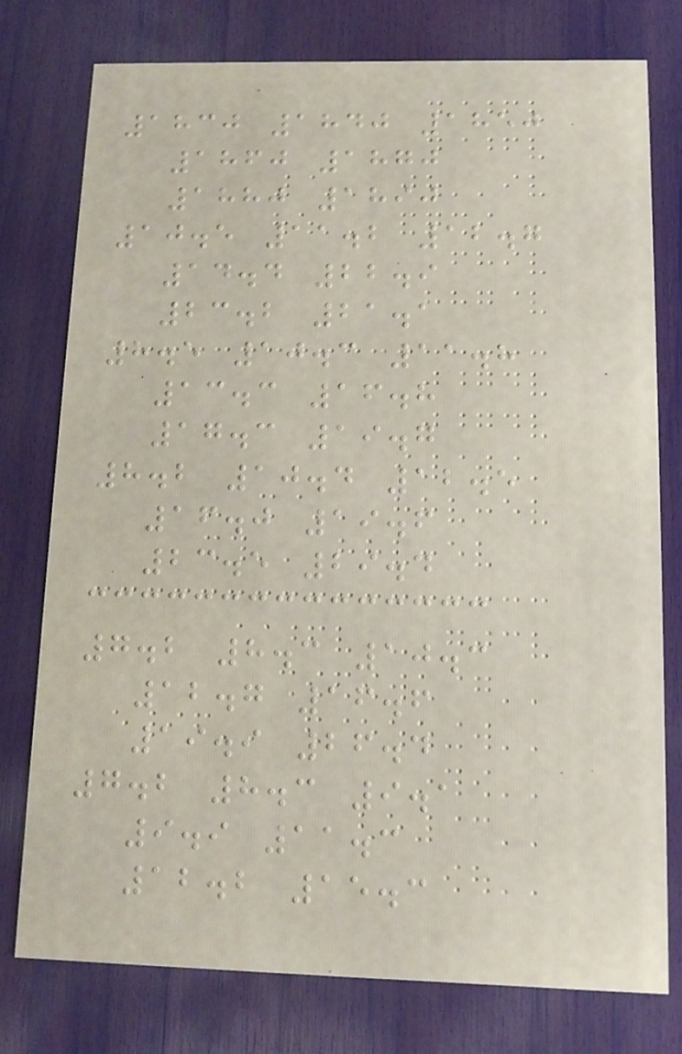1830 1840 1850
1860 1870
1880 1890
10.5 11.2 12.7
14.4 22.9
23.2 21.1
8.5 10.3 11.8
13.3 16.8
17.3 19.7
8.2 10.4 12.5
16.0 19.6
23.5 29.4
7.2 8.3 10.3
12.7 16.6
19.9 26.4
7.2 8.3 9.1
9.9 11.3
12.2 15.3
